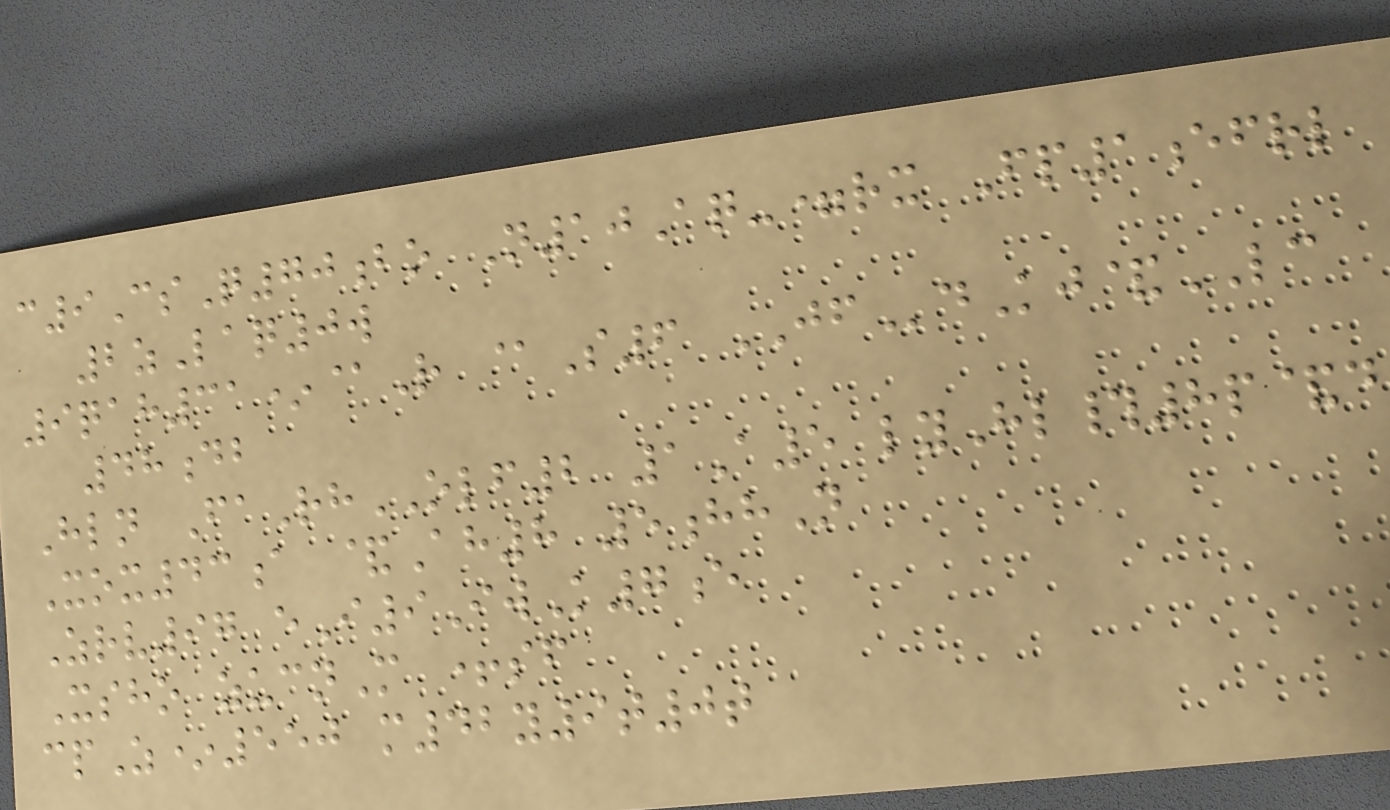c9CsQ70bo N10Aq-=rx Fp1efrl
2zLaq0w
9qah31*@R @S6 JFdKj&LC
48db
Hln FaRhOLF2 1A5 lyHl#8p&d
Xox43a &Ah8 5hhN
Zrv97 eI9IwK7e
Xsho zucnM +sf
cpZ*550 m42y9t0t
